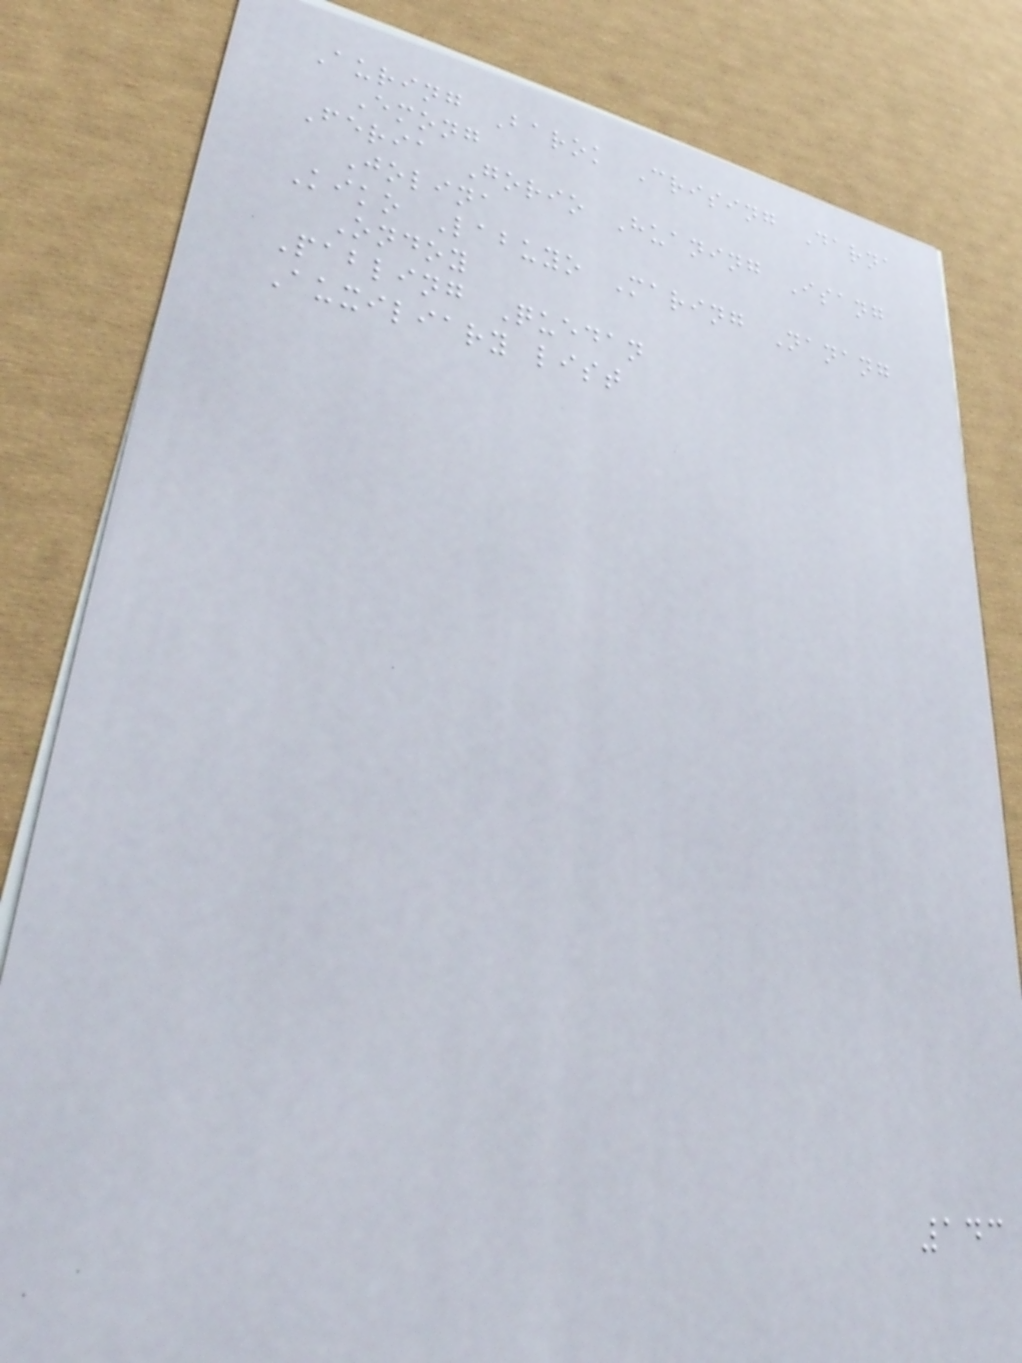Auring Barok Crising Darna
Emong
Feria Gorio Huaning Isang
Jolina
Kiko Labuyo Maring Nanang
Ondoy
Pabling Quedan
Auxiliary list
143
